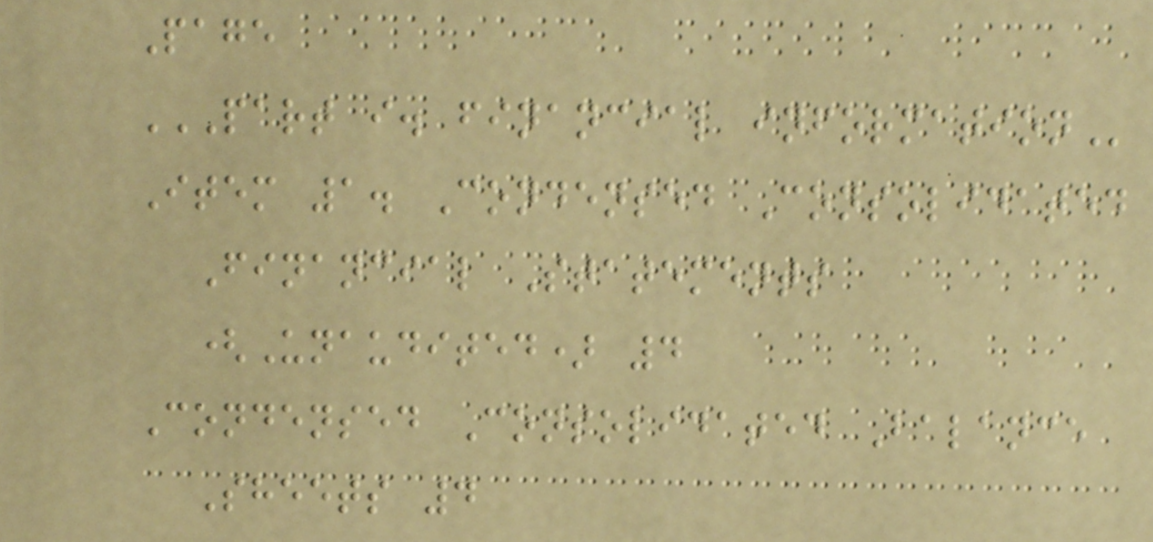Page
PART I. FINANCIAL INFORMATION
Item 1. Condensed Consolidated
Financial Statements
(Unaudited) 4
Condensed Consolidated Balance
Sheets 4
